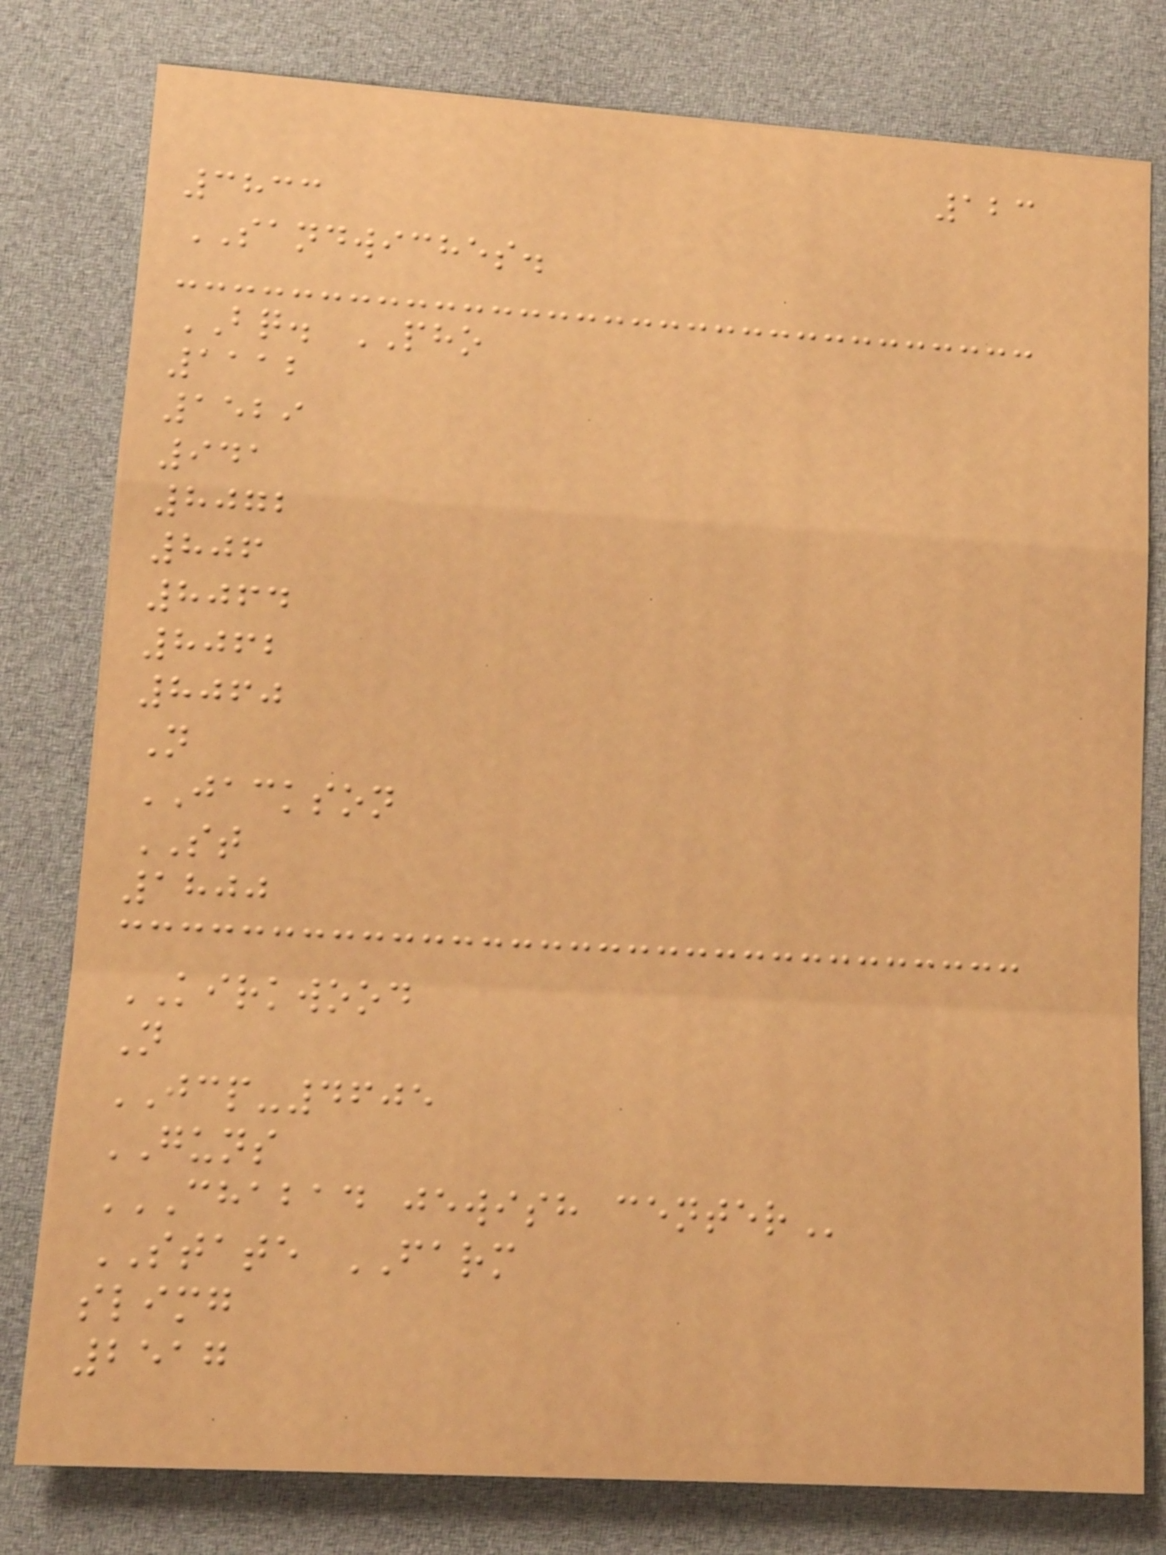123
3833
SANDWICHES.
BQ. PHO
1112
1529
941
8072
806
8064
8062
8060
N
JACKSON
ST
1800
KIRKWOOD
N
JCP-4605
GUNS
CHABAD JEWISH CENTER
STATE FARM
slimg
2517
